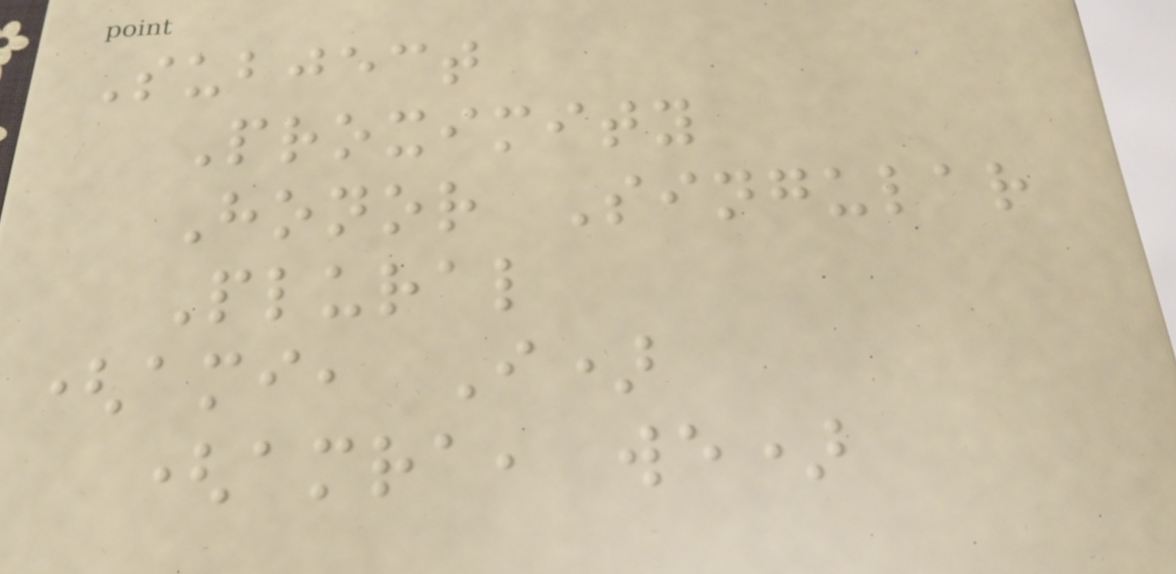Subject
Proximity
Honor Singular
Plural
(ami, I)
(amra, we)
